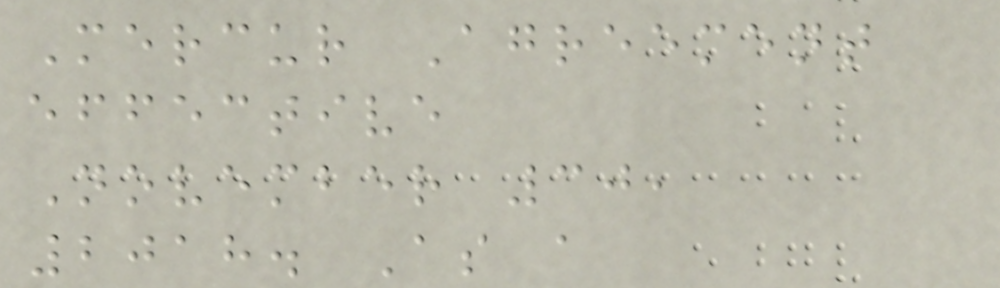Mercur Agreement
effective
November 30,
2018. As a
